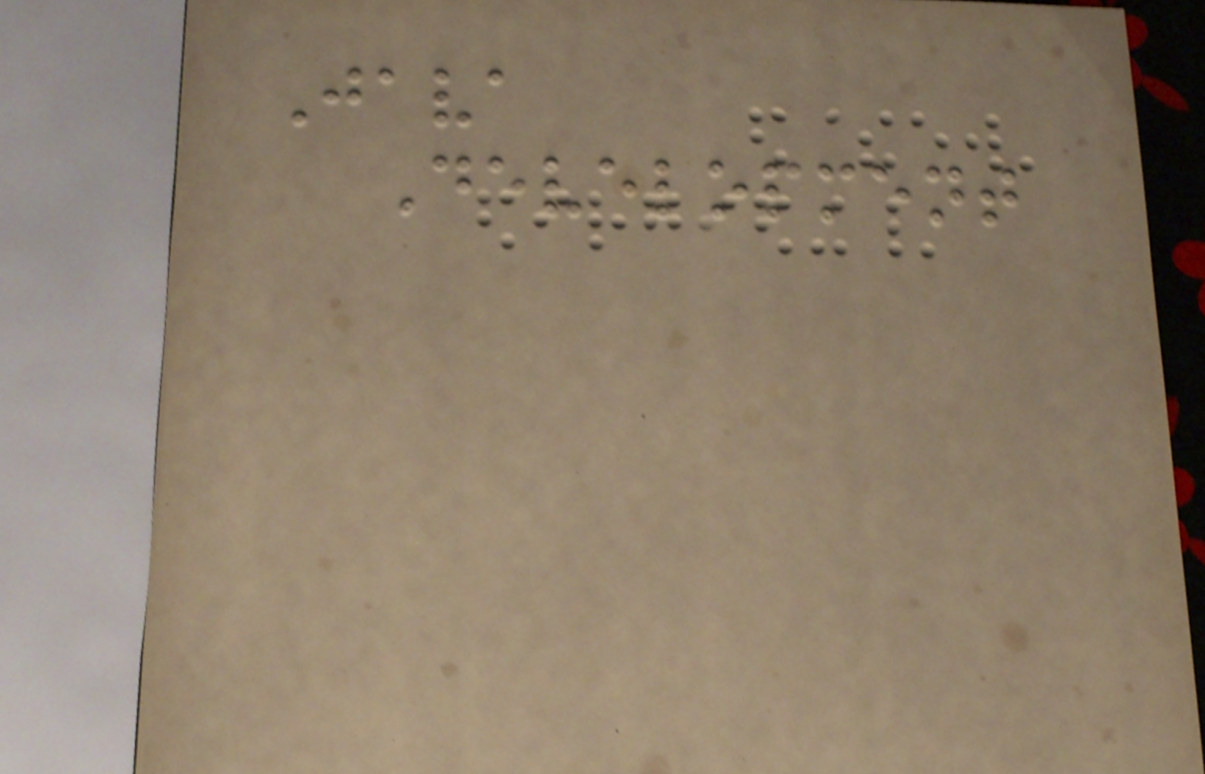Java
Development
